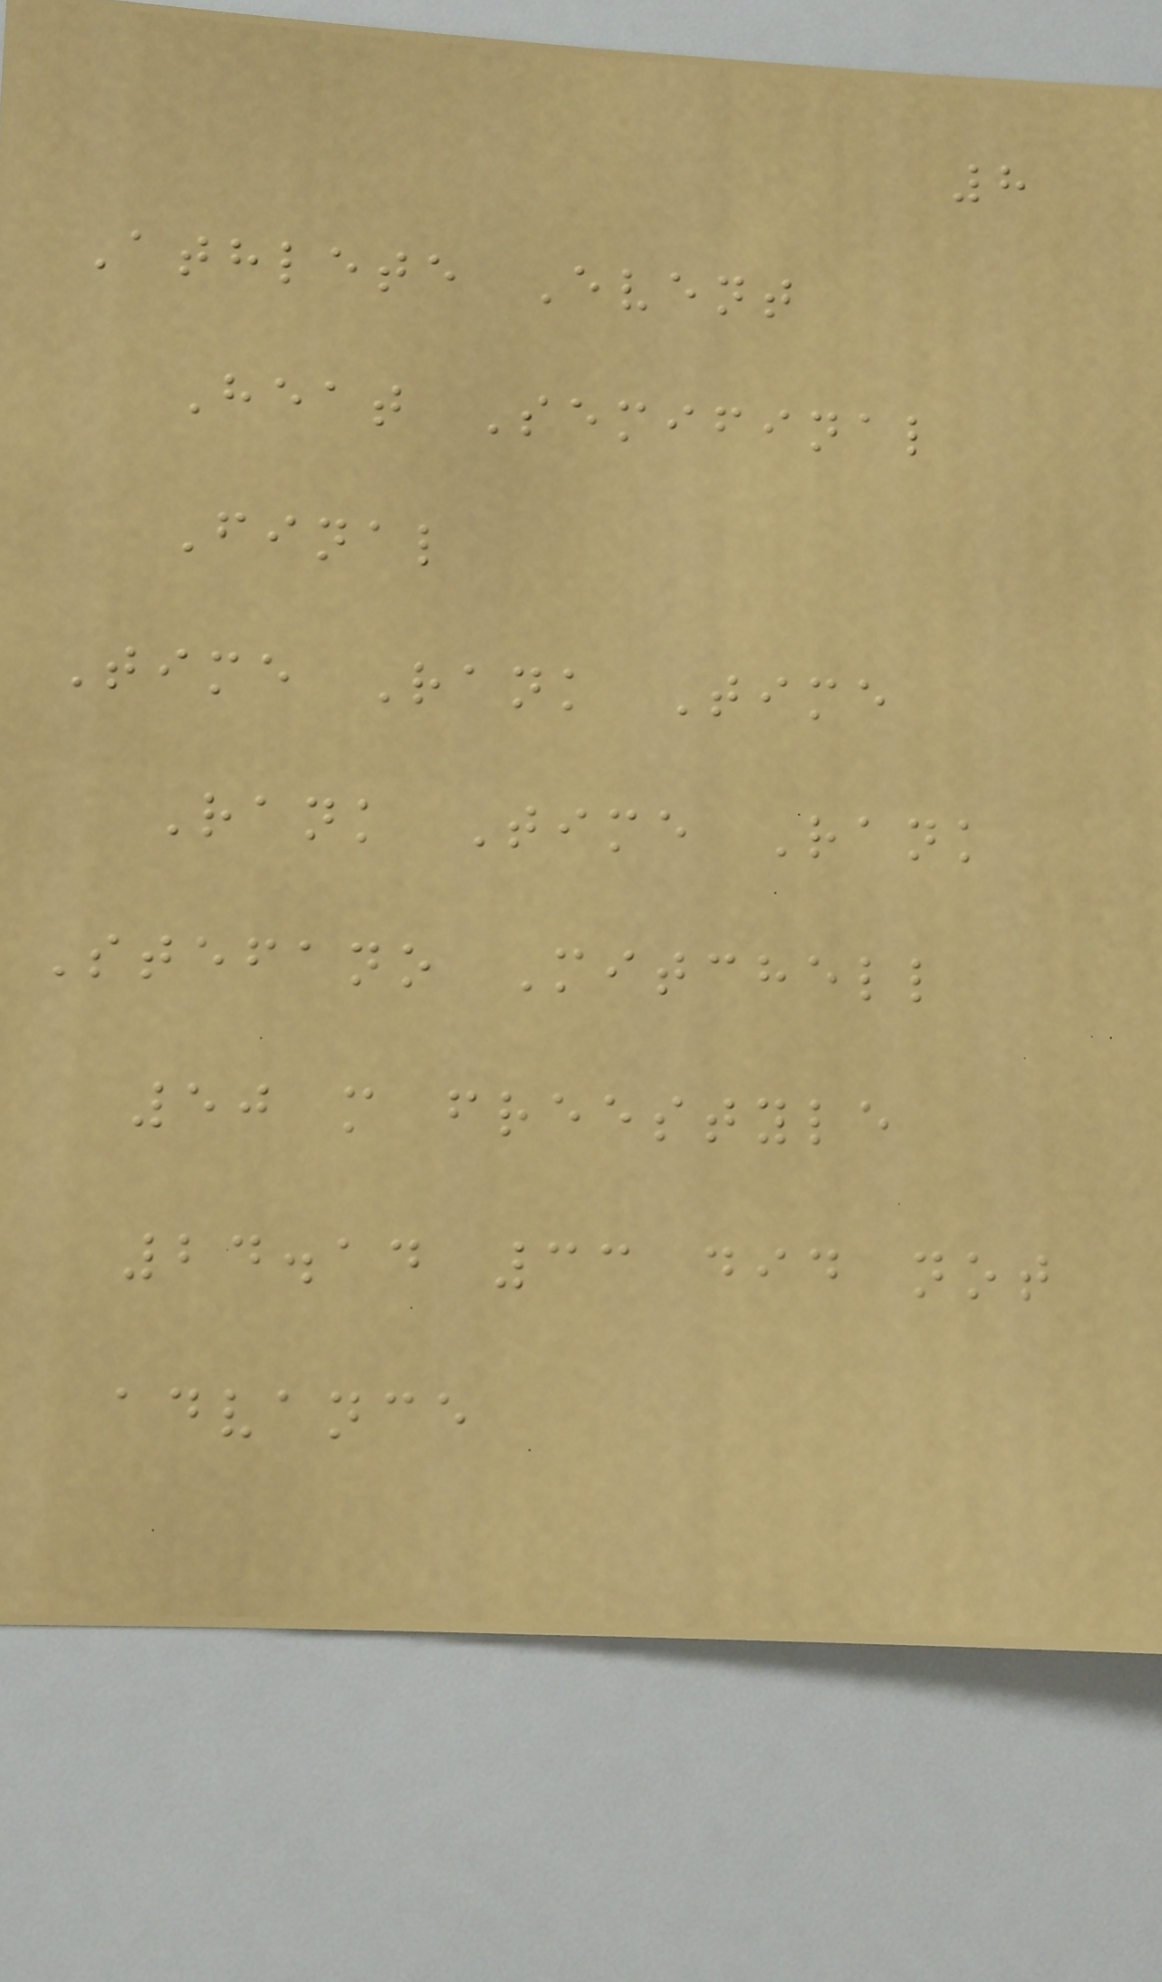8
Athlete Event
Heat Semifinal
Final
Time Rank Time
Rank Time Rank
Stefano Mitchell
50 m freestyle
24.14 33 did not
advance
